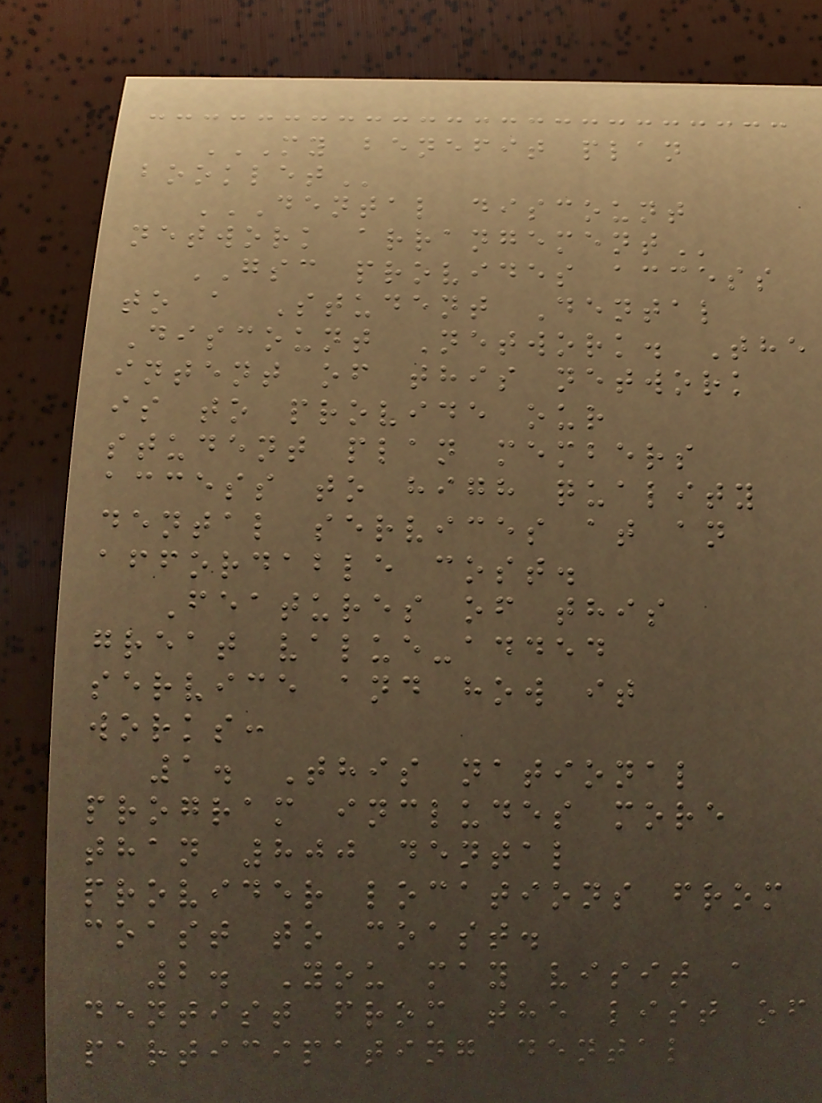MY BENEFIT PLAN
BOOKLET
DENTAL DISCOUNT
NETWORK ARRANGEMENT
GSC provides access
to a Student Dental
Discount Network. The
intent of this network
is to provide our
student plan members
access to high quality
dental services at an
affordable cost.
Features of this
great value-added
service and how it
works:
1. This national
program includes more
than 800 dental
provider locations from
coast to coast.
2. You may visit a
dentist from the list of
participating dental
